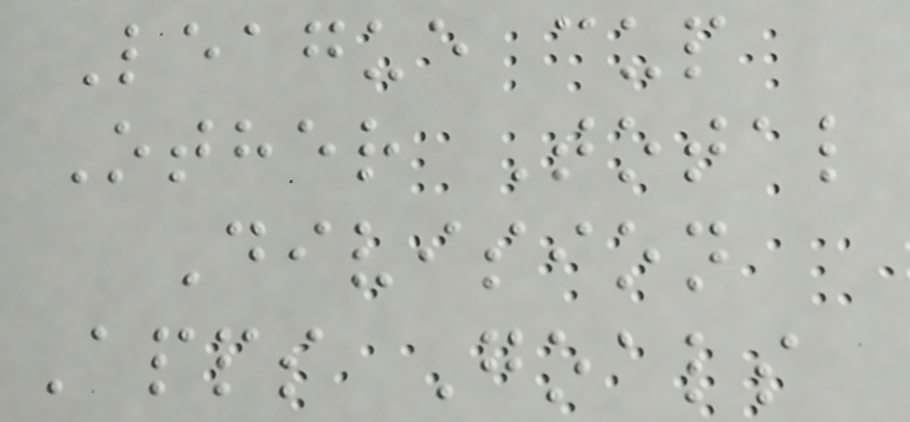League cup
Other Total
Division
Apps Goals
